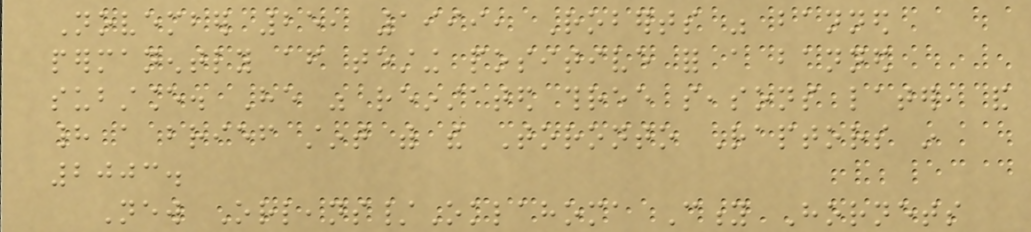November 25, 1999, Roberts was banned
permanently after testing positive for a banned
substance. He was reinstated three seasons later, and
had a brief stint with the Toronto Raptors in
2003.
New Orleans/Oklahoma City Hornets
